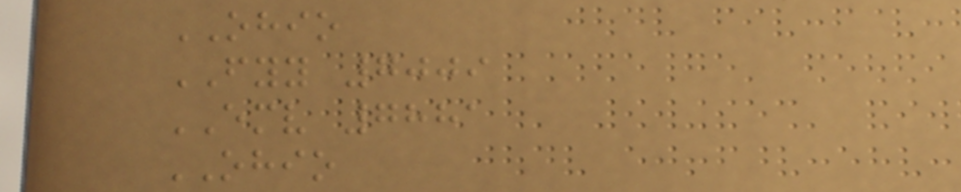OHIO
FYY 7009
EMV 7881
OHIO
